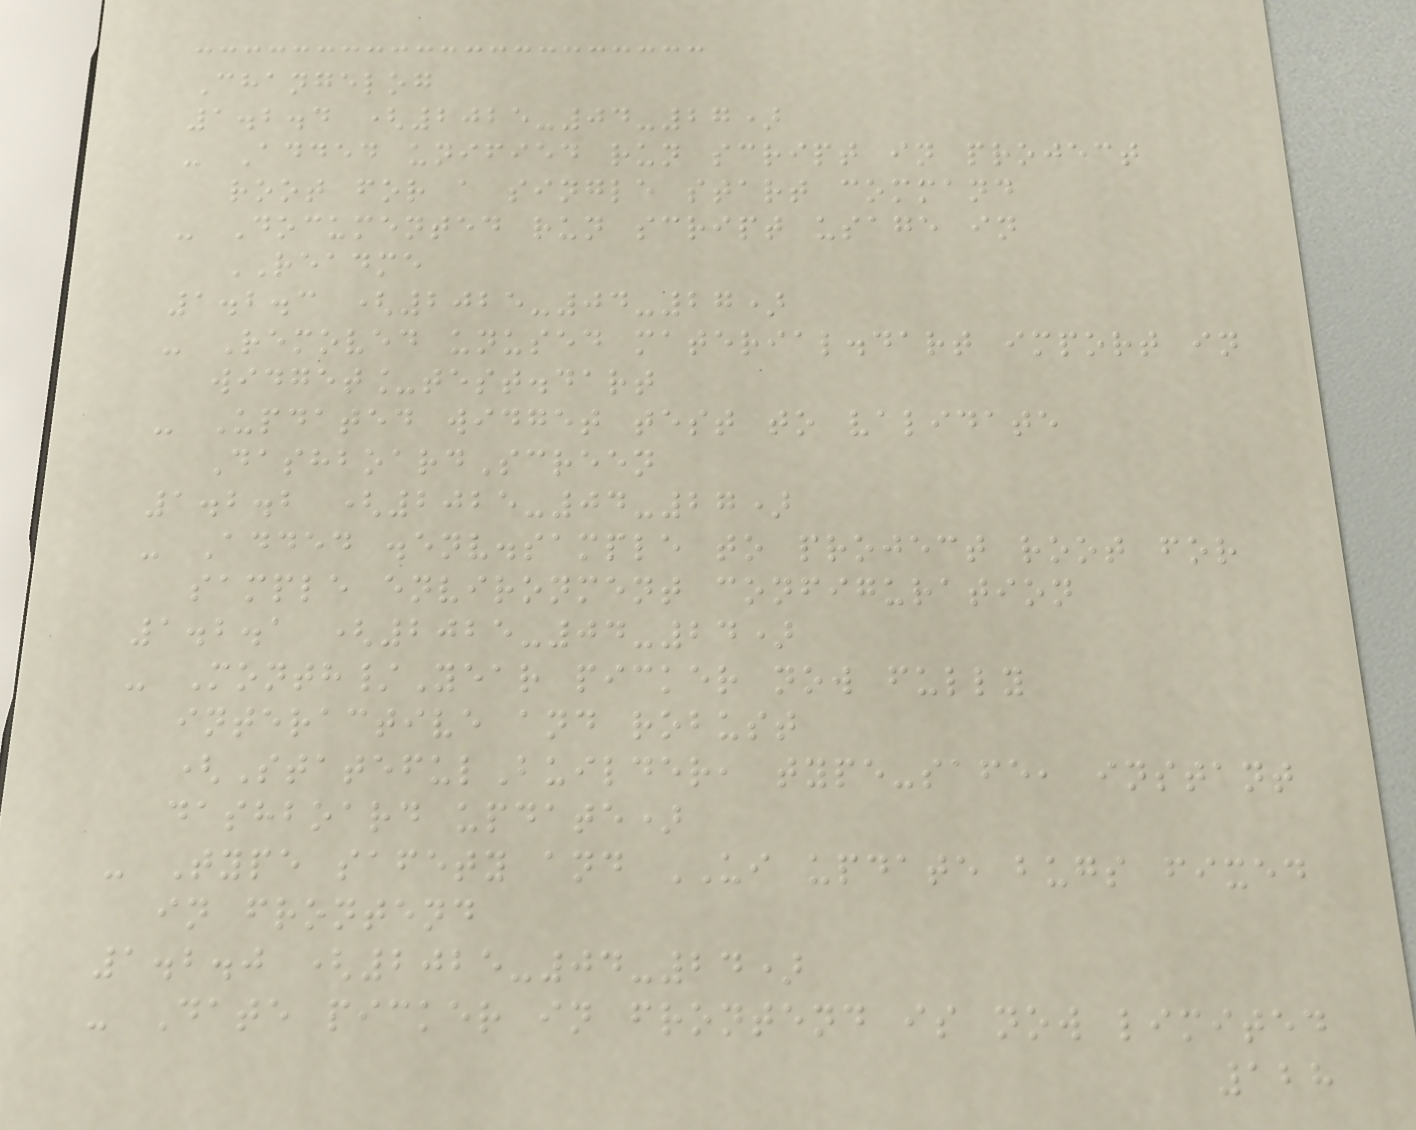Changelog
1.2.4 (2025-04-27)
- Added unified run script in project
root for a single start command
- Documented run script usage in
README
1.2.3 (2025-04-27)
- Removed unused material.dart import in
widget_test.dart
- Updated widget test to validate
DashboardScreen
1.2.2 (2025-04-27)
- Added .env.sample to project root for
sample environment configuration
1.2.1 (2025-04-24)
- Month/Year picker now fully
interactive and robust
(StatefulBuilder, type-safe, instant
dashboard update)
- Type safety and UI update bugs fixed
in frontend
1.2.0 (2025-04-24)
- Date picker in frontend is now limited
128
